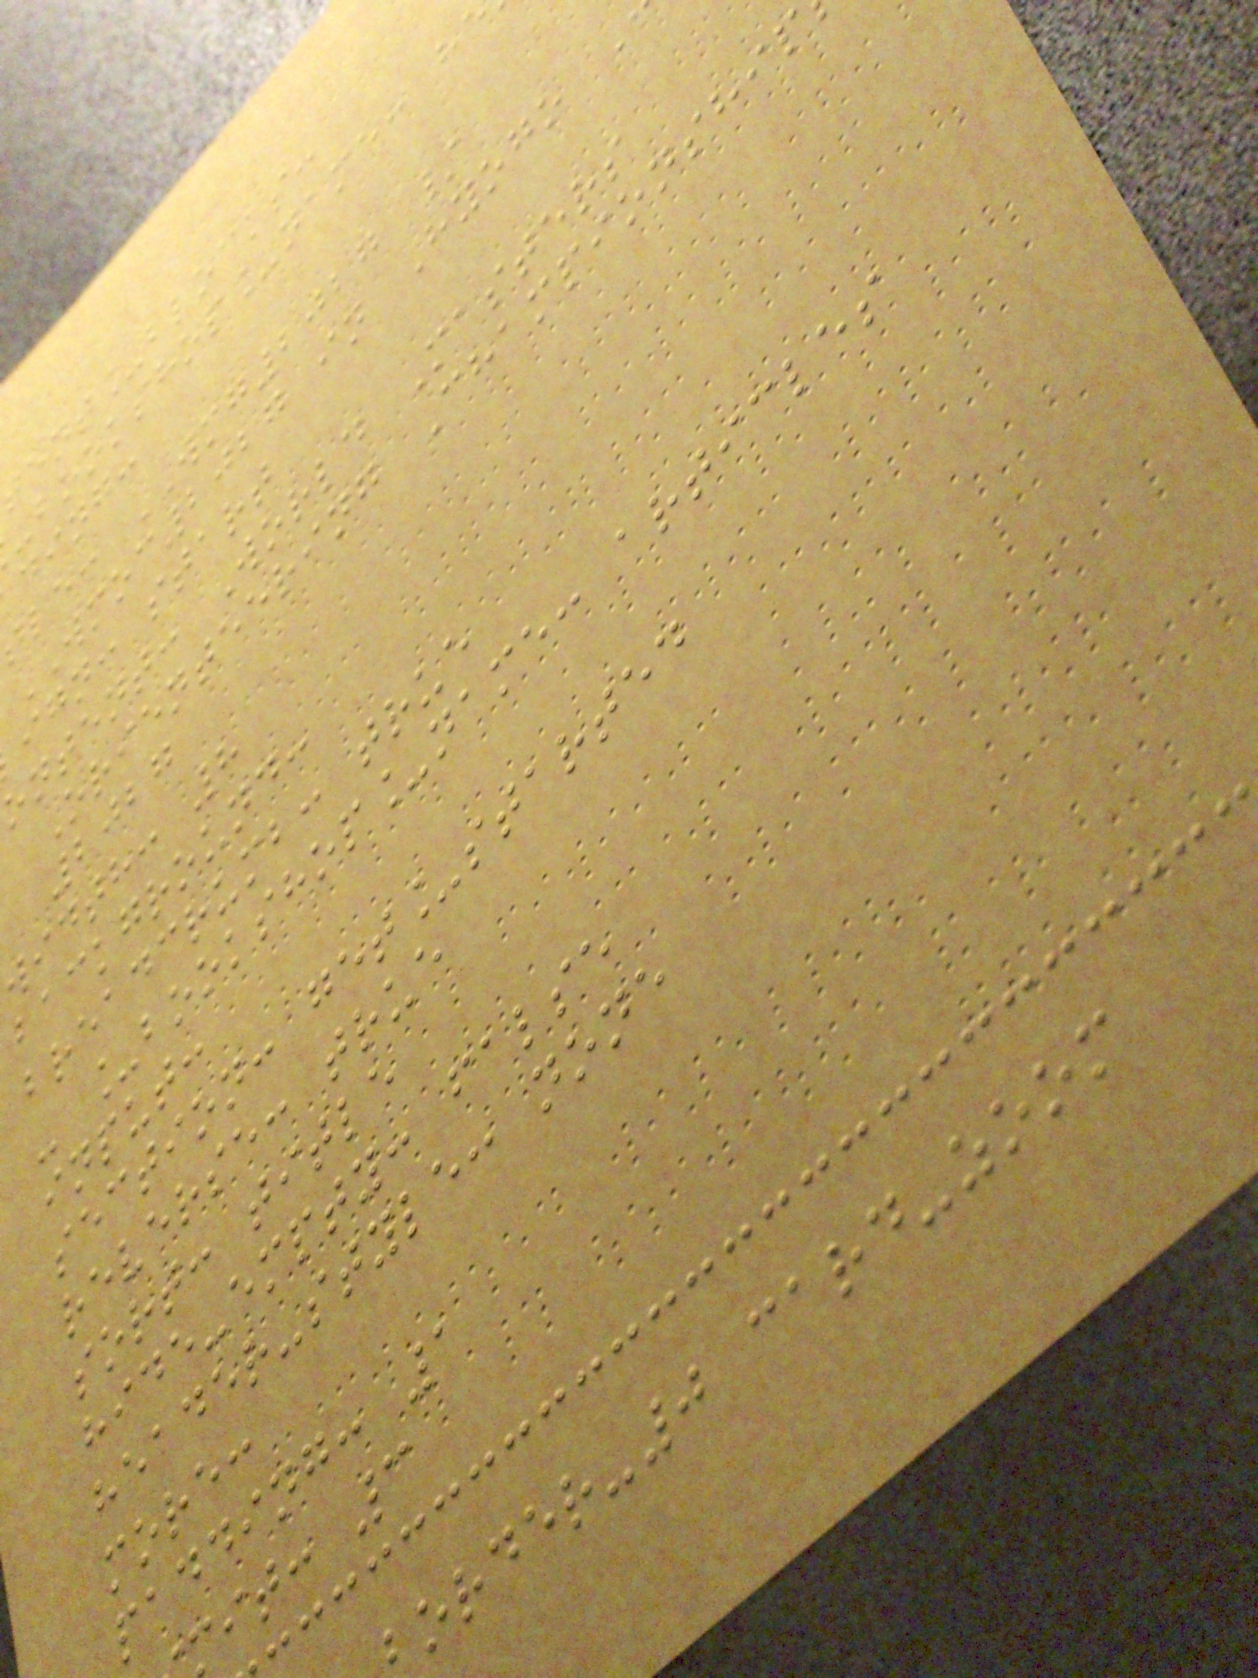ent_blocks:
bookshop_name: h
ding:
tle: WMG2027 /
WMOC2027 in Hyogo
ign: start
ontent: World Masters
Orienteering Championship
2027
width: 8
background:
breadcrumb: true
- _bookshop_name: articles
input:
section: get_started
reverse: true
sort: title
hide-empty: false
header-style: none
more:
padding: 1
it: 3
order-0 card-zoom
